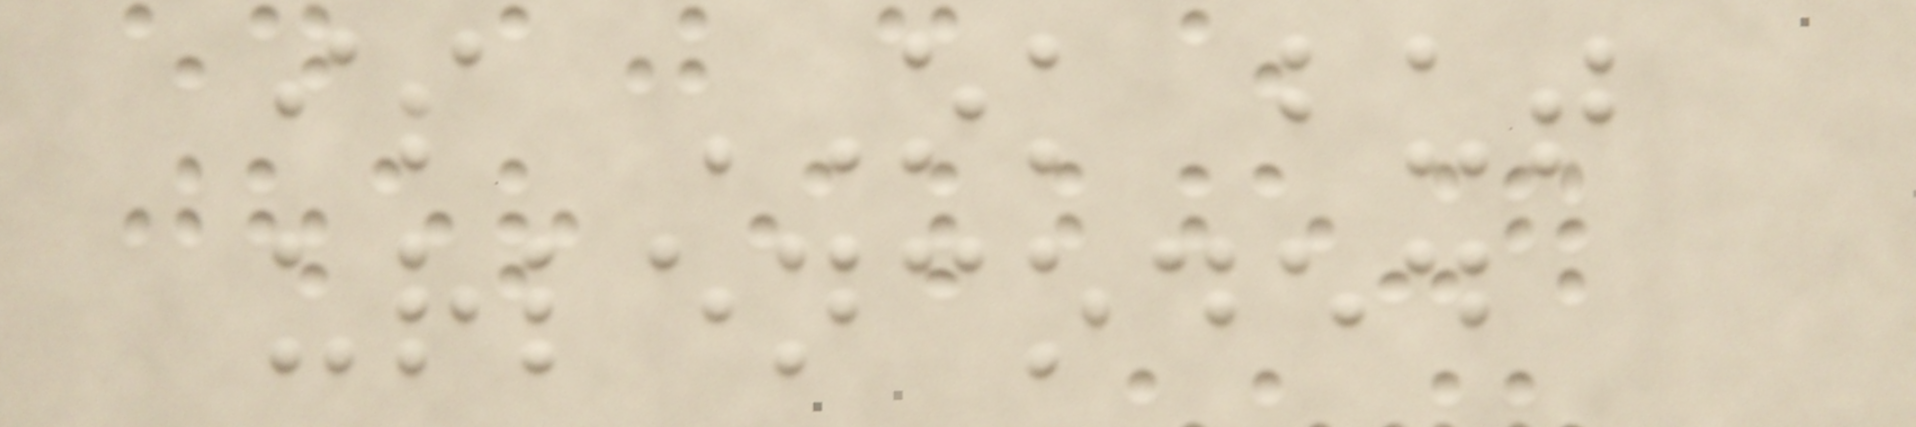is OK but
urlencoded
